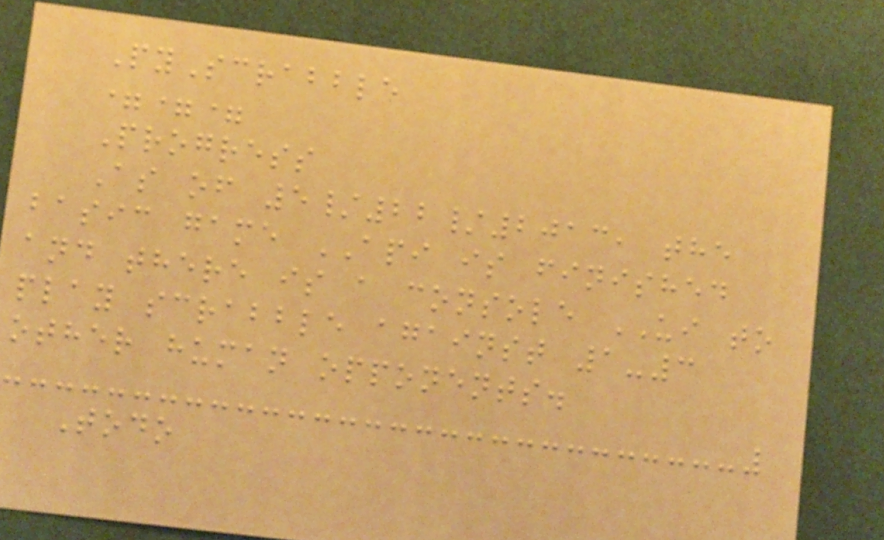PyScrabble
===
Progress
As of 5/22/2013, the
basic game API is finished
and there is a console UI to
play scrabble against 1-3
other human opponents.
Todo
